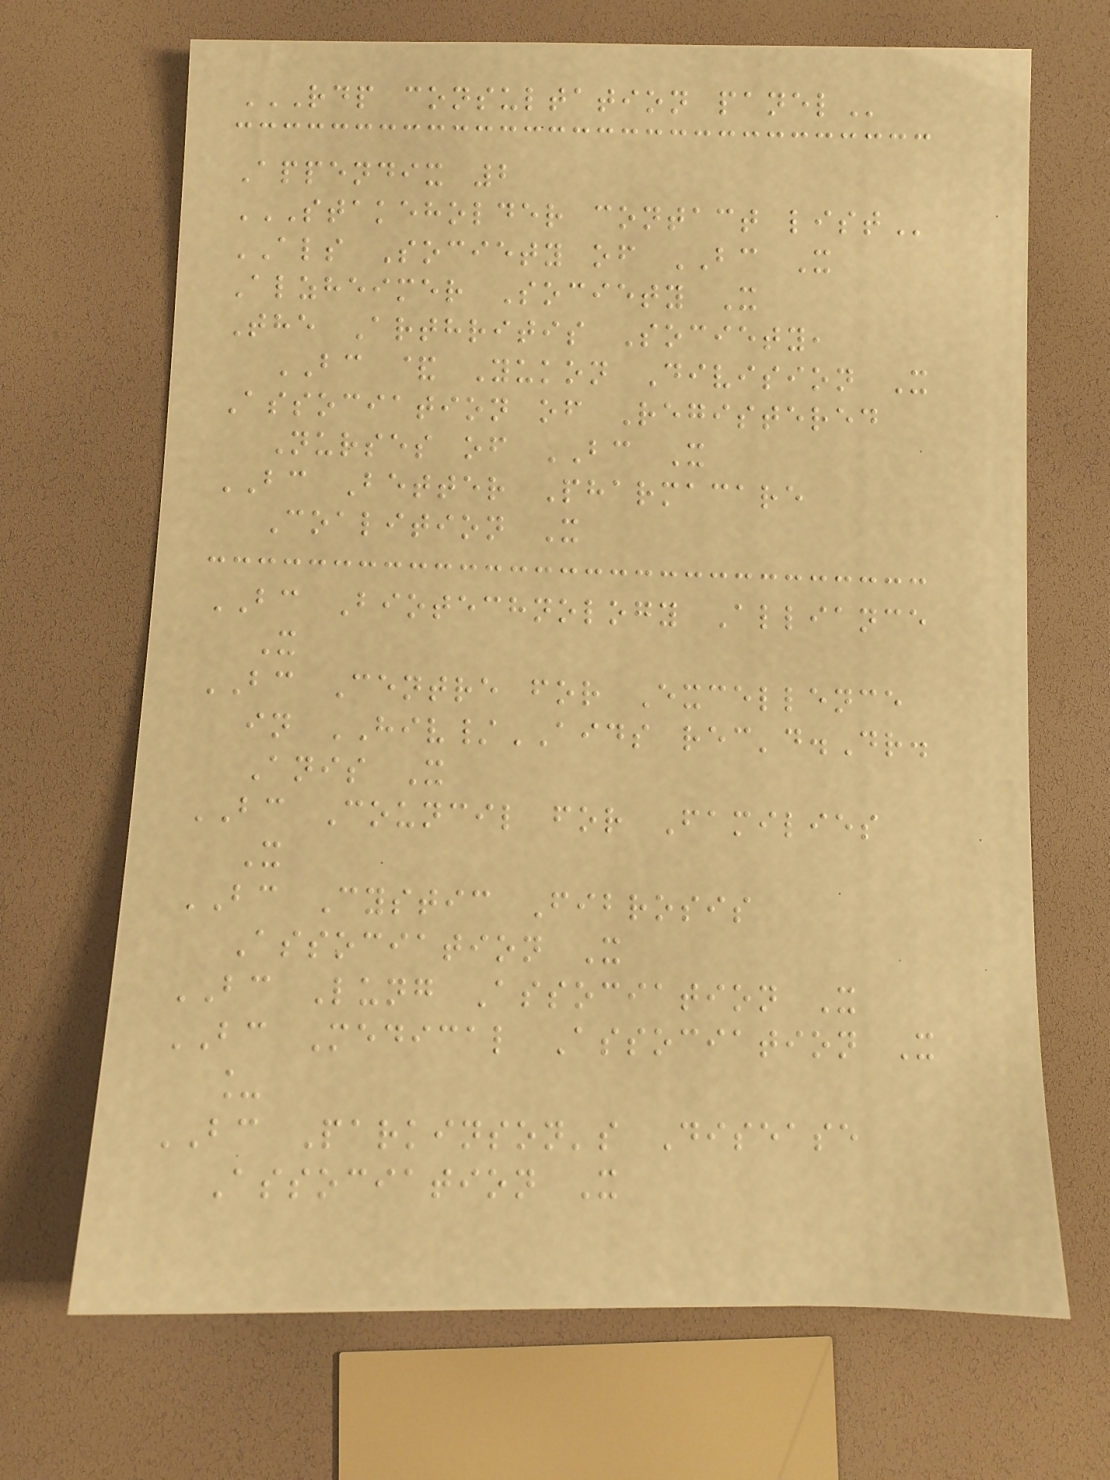RDP CONSULTATION PANEL
Appendix 2
STAKEHOLDER CONTACT LIST
ALS Society of BC X
Alzheimer Society X
The Arthritis Society,
BC & Yukon Division X
Association of Registered
Nurses of BC X
BC Better Pharmacare
Coalition X
BC Biotechnology Alliance
X
BC Centre for Excellence
in HIV/AIDS rec'd.Dr.
Anis X
BC Council for Families
X
BC Cystic Fibrosis
Association X
BC Lung Association X
BC Medical Association X
_
BC Parkinson's Disease
Association X
